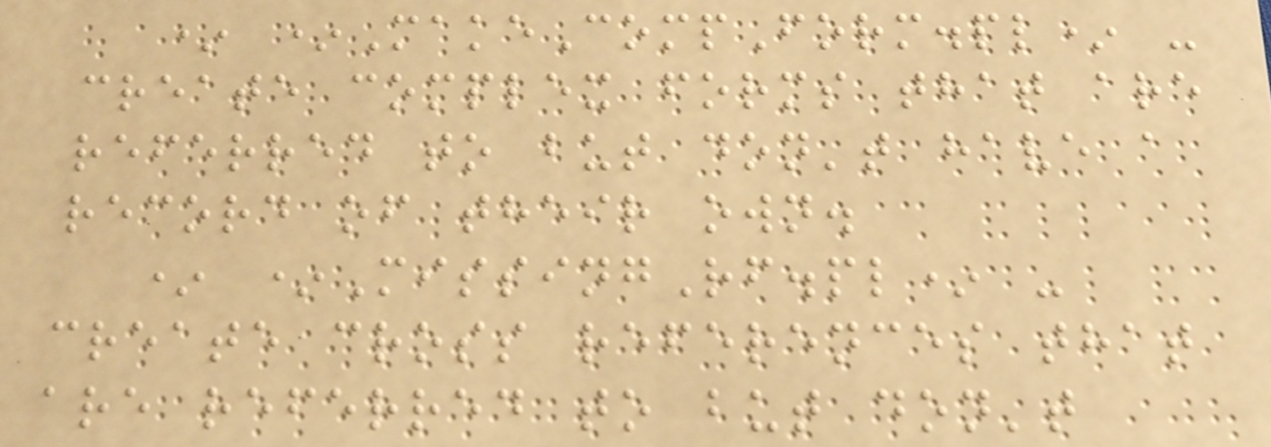* *MakeCompForm.pl* -
create complex forms that are
referred to but don't have a
record of their own.
* *MissingRf.pl* -
create cross references that
are referred to but don't
